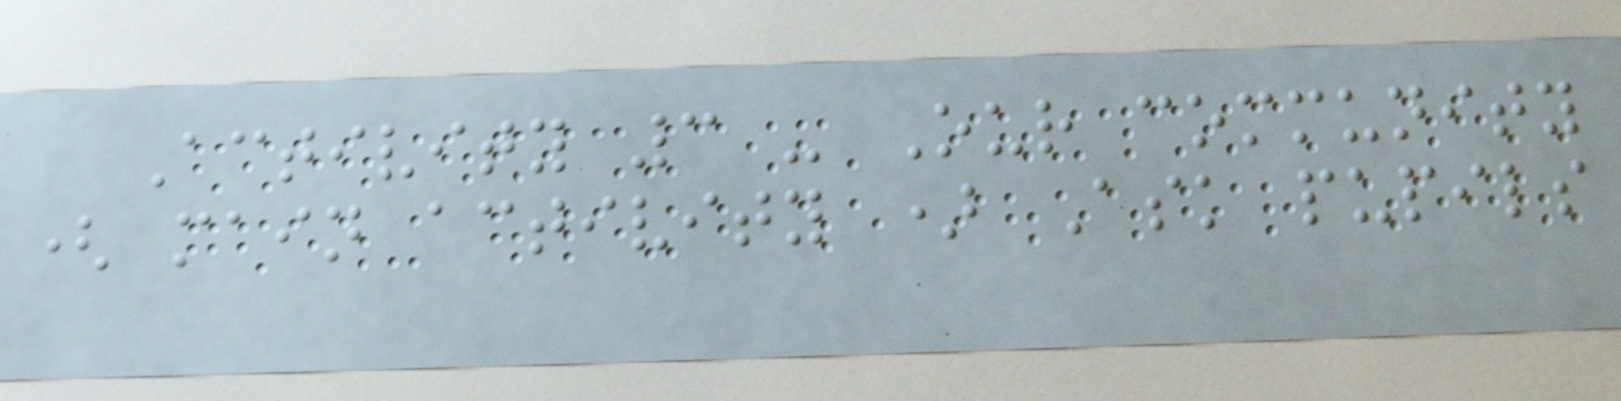Activity 3 - Our community
( main activity ) Ask pupils
